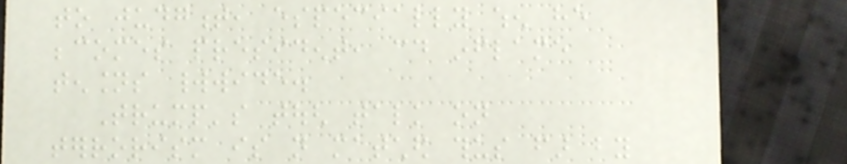to judgment, especially when he
becomes president, could inflame
tensions worldwide.
Trump's tough talk on
terrorism is not matched thus far by
